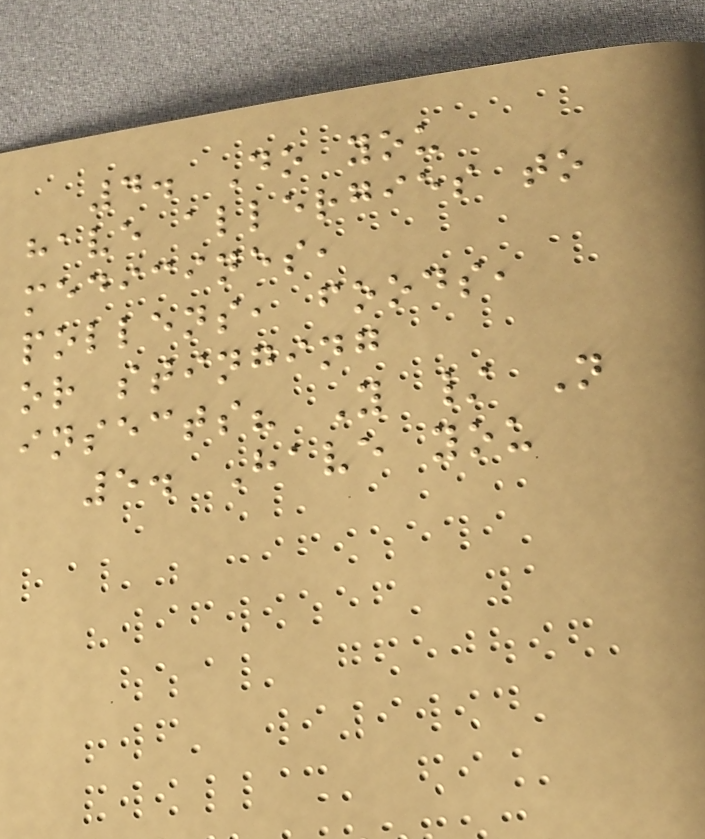4. Do you
have allergies to
medicines,
pollens, foods,
or stinging
insects? Y / N
5. Have you
